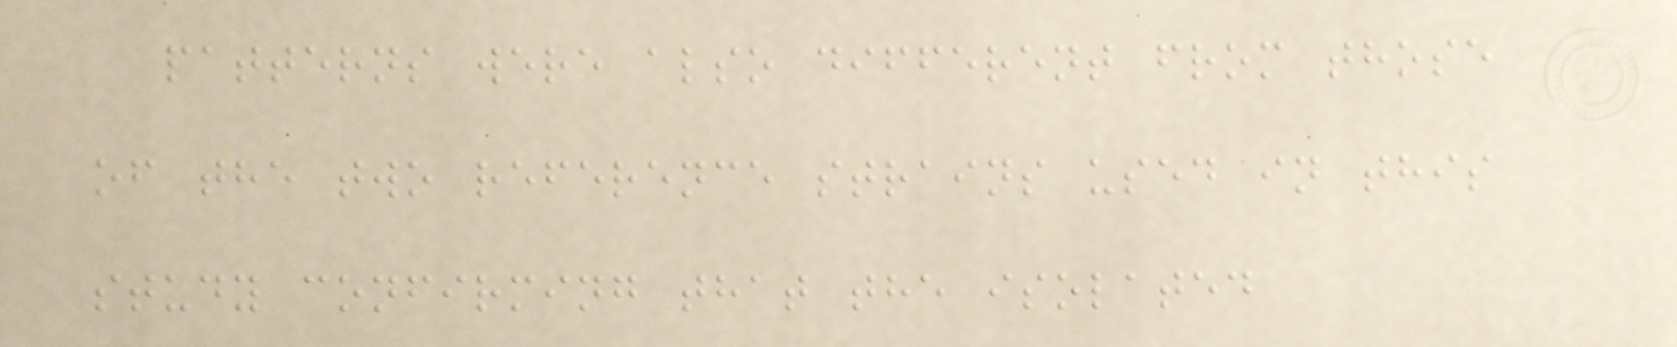patterns were also different from those
of the two reference strains used in this
study confirming that the isolated
